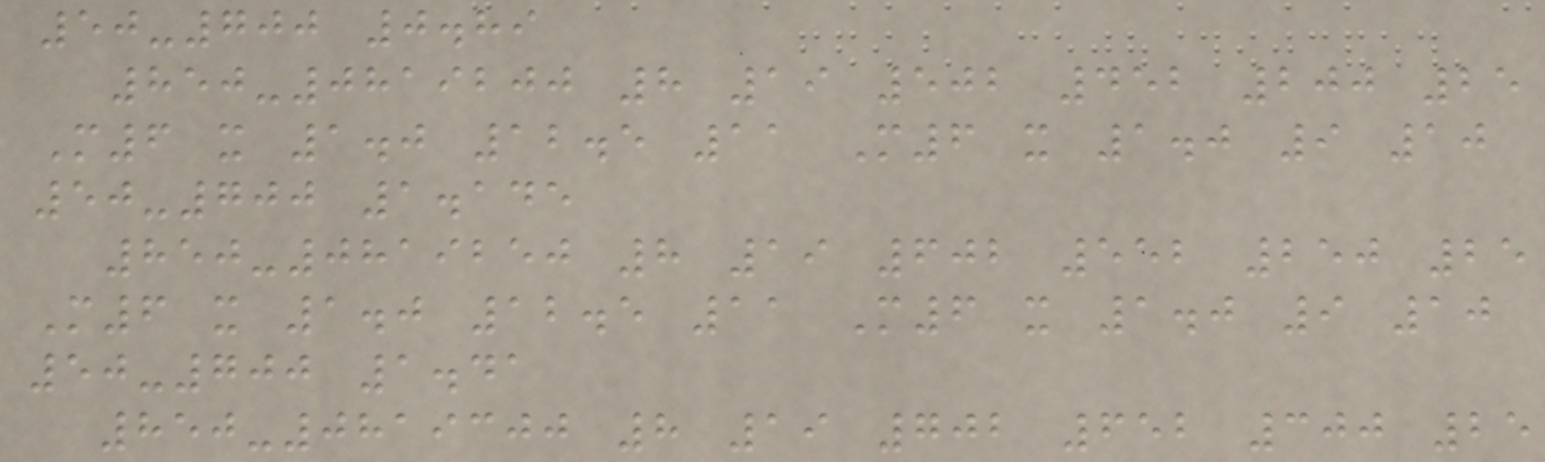50-700 0.89
850-0819200 8 19 502 452 200 25
M6 x 1.0 12.5 11 M6 x 1.0 9 10
50-700 1.145
850-0819250 8 19 602 552 250 25
M6 x 1.0 12.5 11 M6 x 1.0 9 10
50-700 1.41
850-0819300 8 19 702 652 300 25
